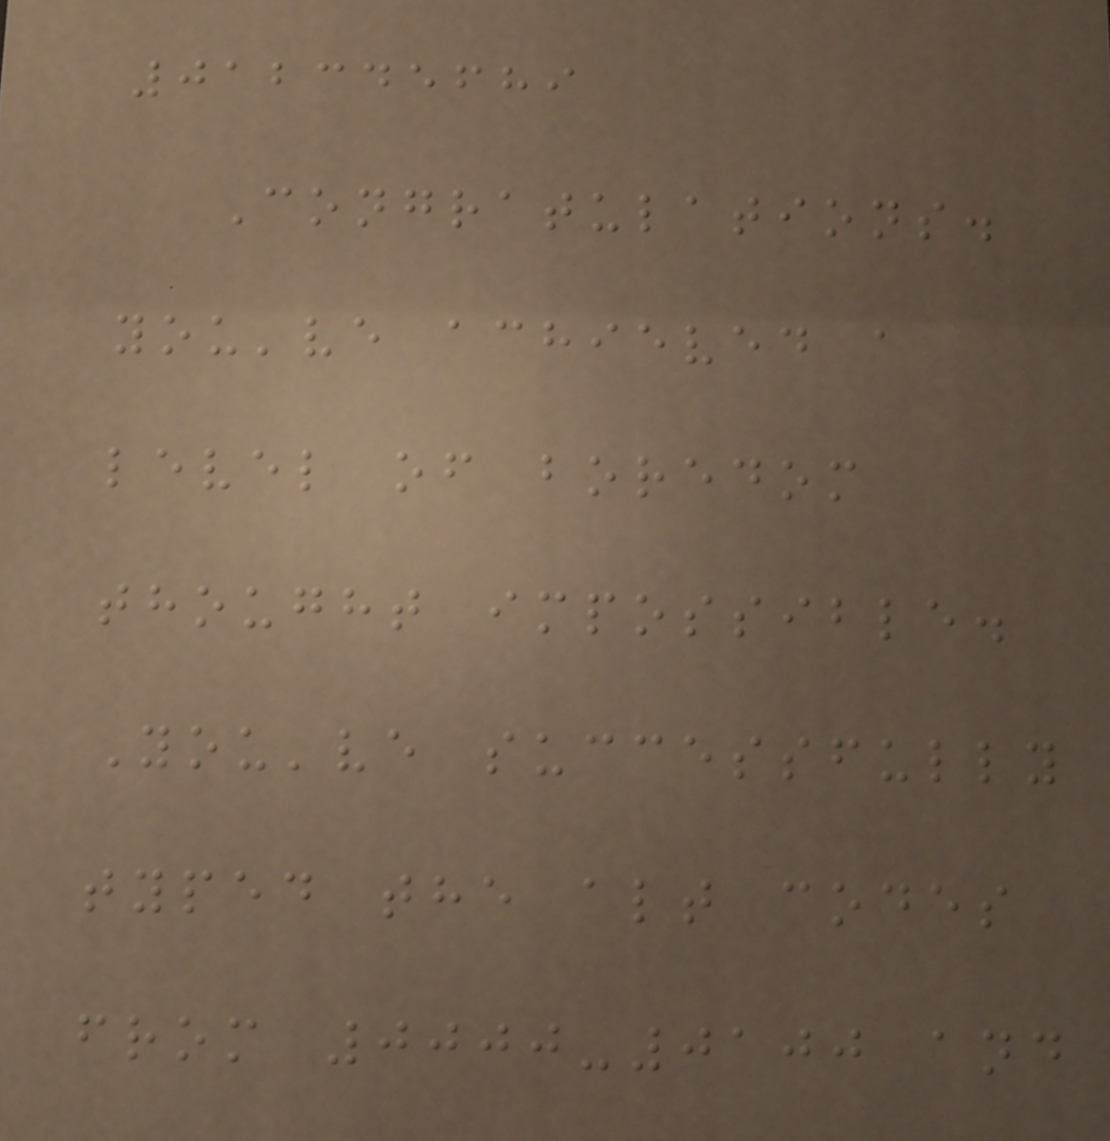012345689
Congratulations.
you've achieved a
level of boredom
thought impossible.
You've successfully
typed the alt codes
from 0000-0100 and
